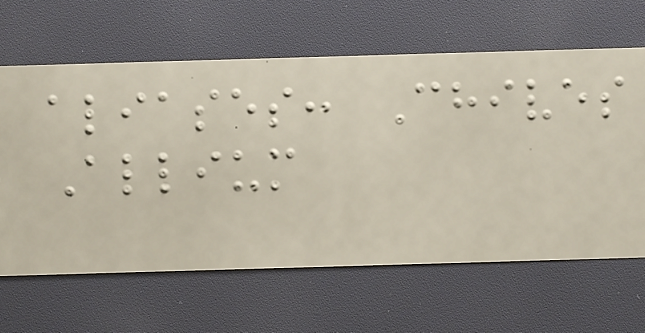aliases: Chives
Allium
